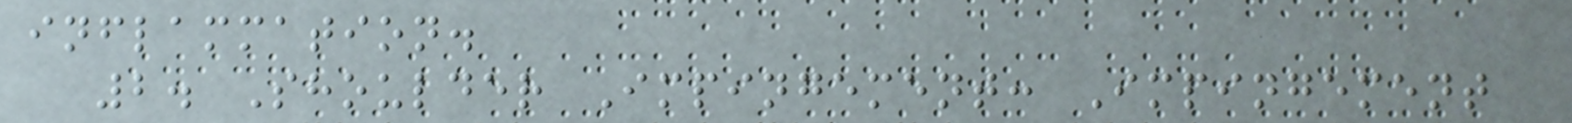inflammation.
2. Shoulder Impingement: Impingement
